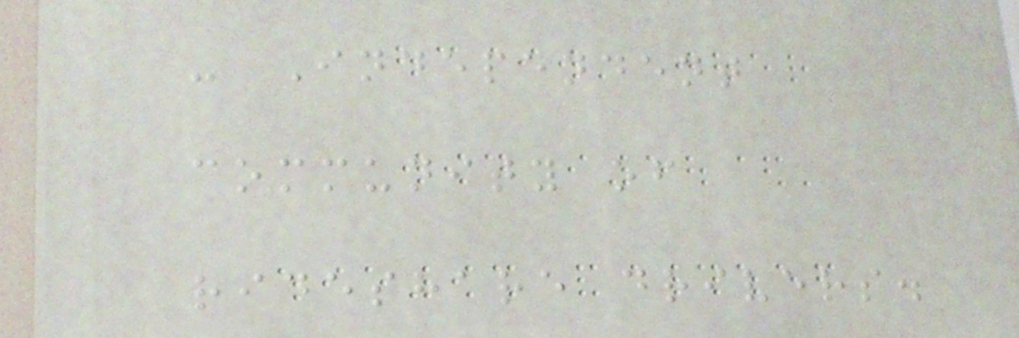- Independent
community of
rideshare drivers.
